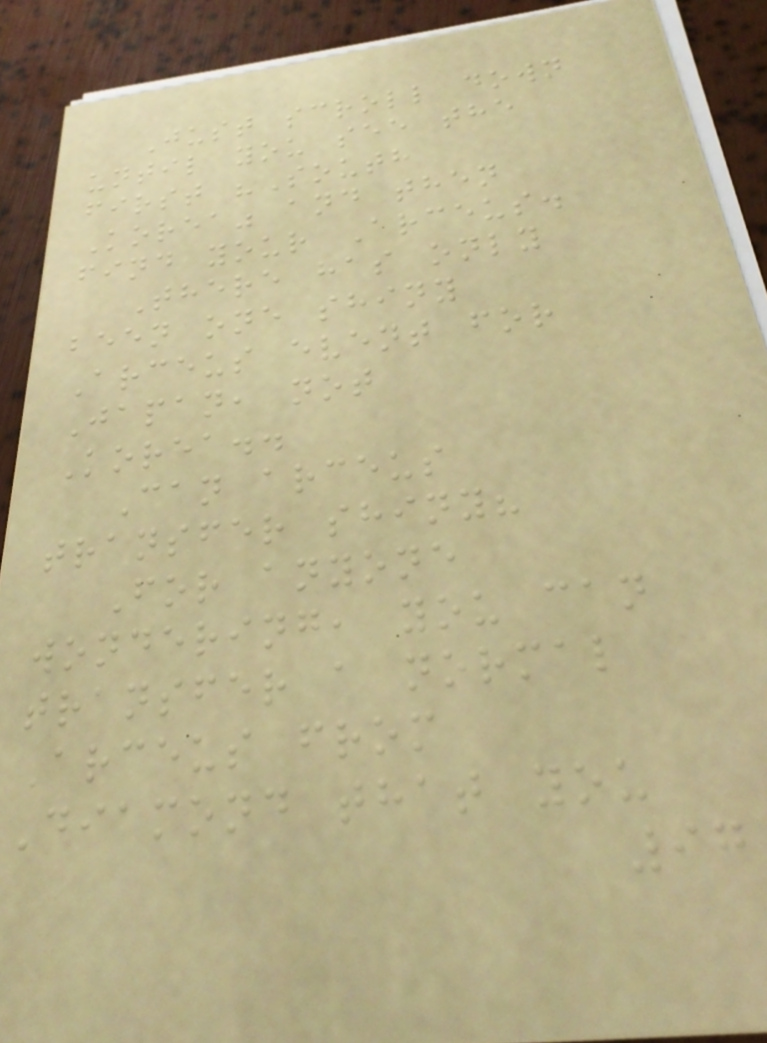Just scroll down
until you see the
first "South
Korea" and then
find your Arceus.
There has only
been one shiny
Arceus event for
Japan, not
Korea..
Can arceus
transfer shiny?
For anyone
wondering, you can
transfer a normal
Arceus from
Diamond that you
97
